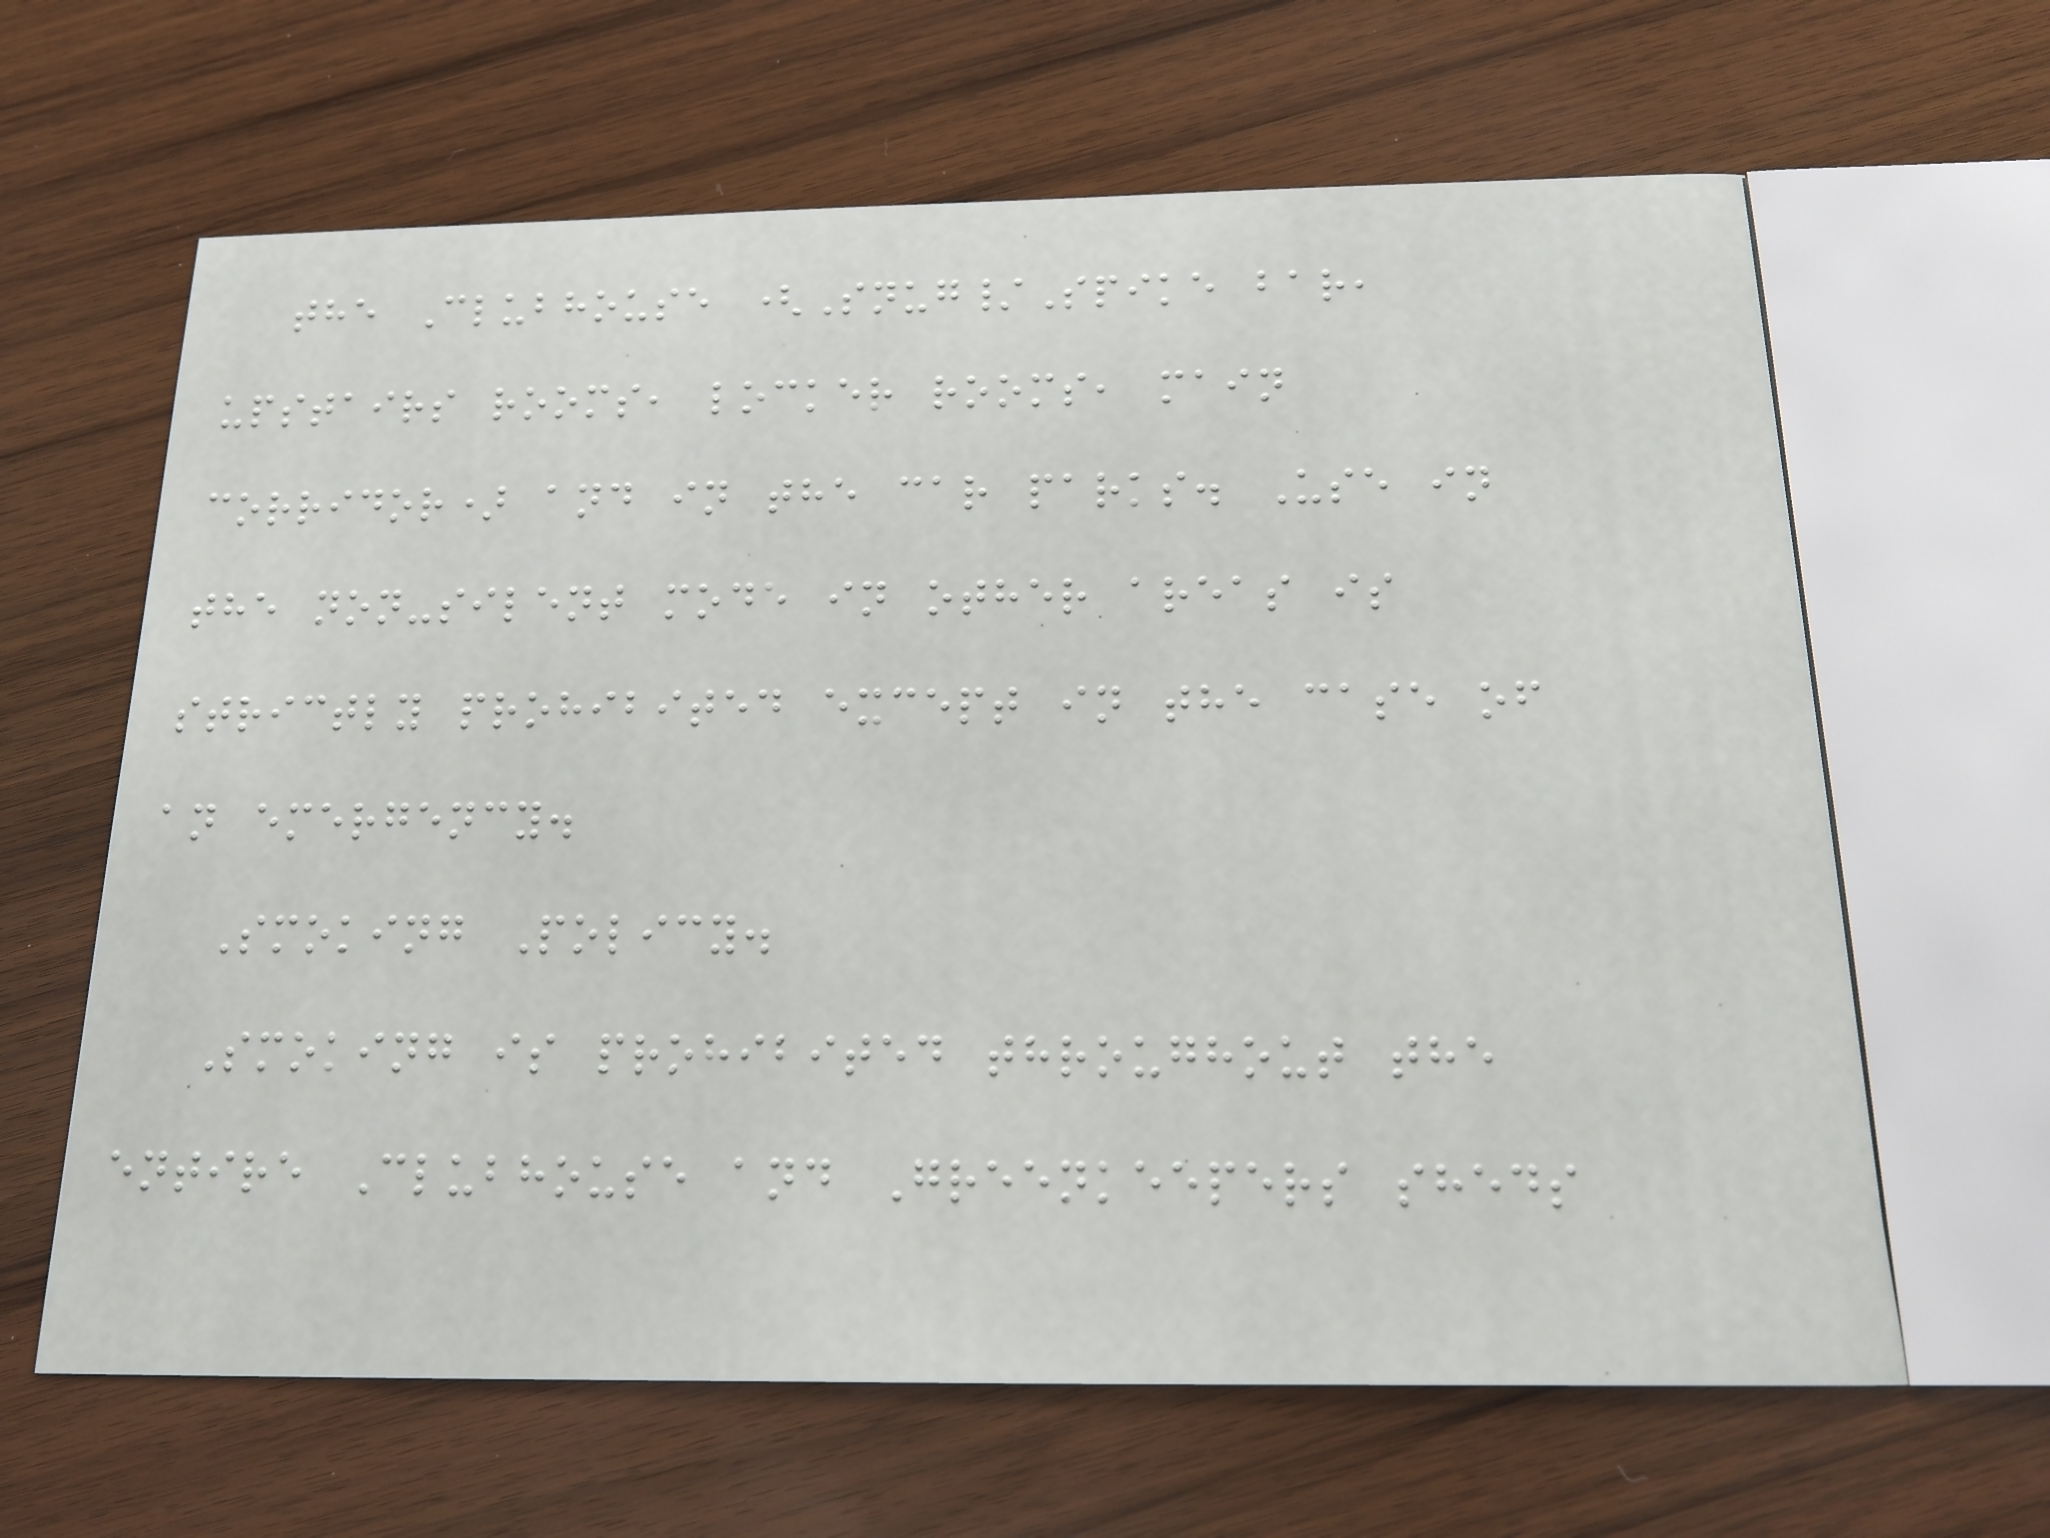the Clubhouse (Snug/Spike bar,
upstairs rooms, locker rooms, main
corridor) and in the car parks. Use in
the non-silent mode in other areas is
strictly prohibited except in the case of
an emergency.
Smoking Policy.
Smoking is prohibited throughout the
entire Clubhouse and Greenkeepers sheds
